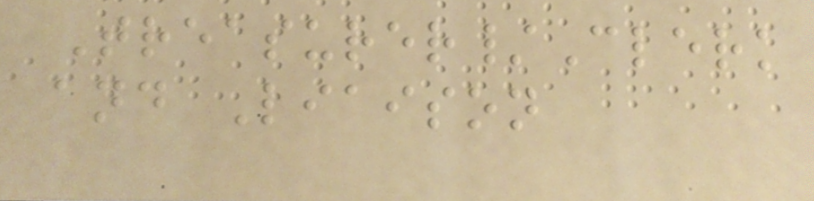Treasurer/Clerk
and Liaison
